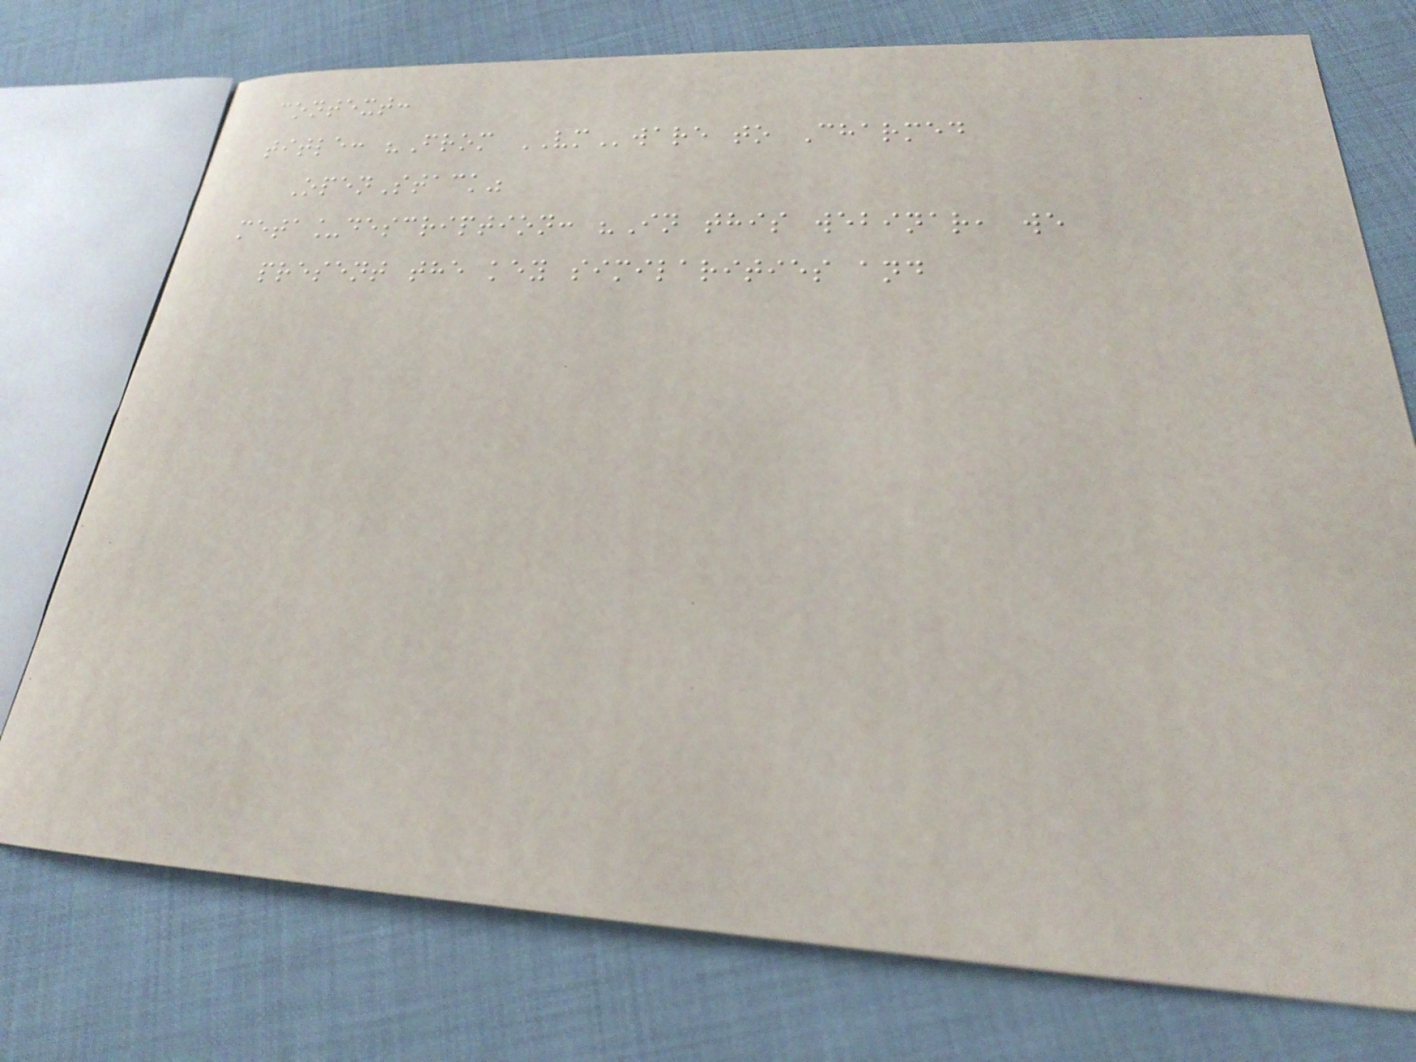context:
title: "From VMware to Charmed
OpenStack"
meta_description: "In this webinar, we
present the key similarities and
